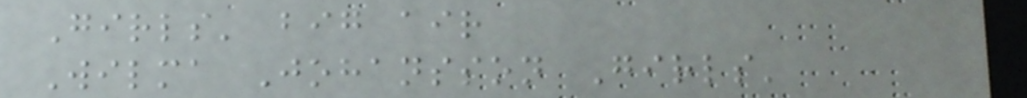Girls' big air
Wilma Johansson Girls'
